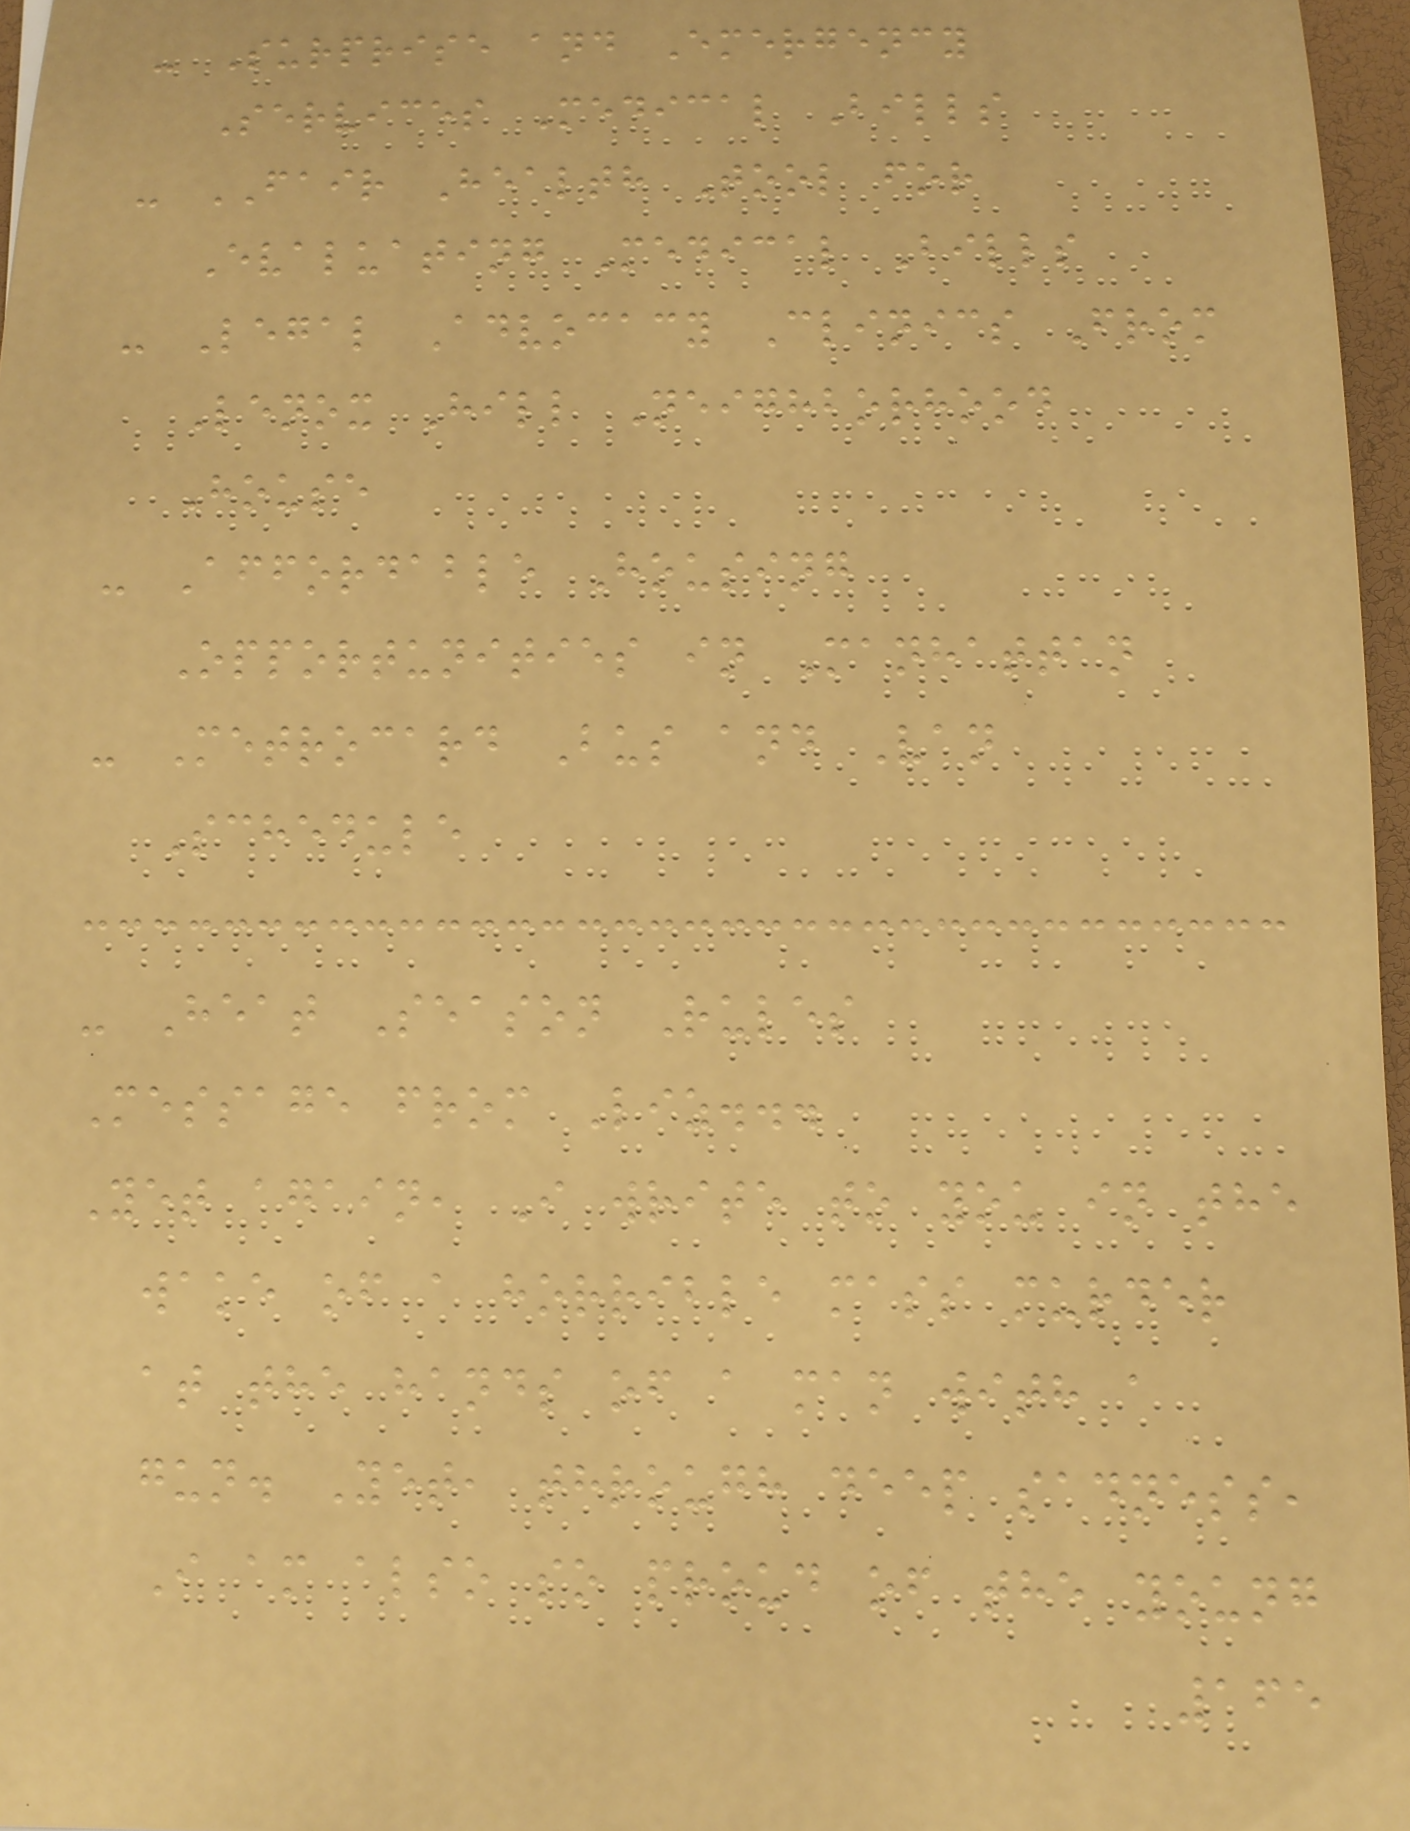- Surprise and Emergency
Services Medical Bills
- FAIR Health Tool for
Evaluating Medical Bills
- Legal Advocacy Clinics From
Lenox Hill Neighborhood
House
- Affordable Housing
Opportunities in Manhattan
- Metrocard Bus and Van
Schedule
- Heat Season Rules
Message from Liz...
Yet again, I write to you in the
wake of a horrible mass murder
at the hands of a man with a
gun. Yet, through deep sadness,
I am also so proud of the young
165
